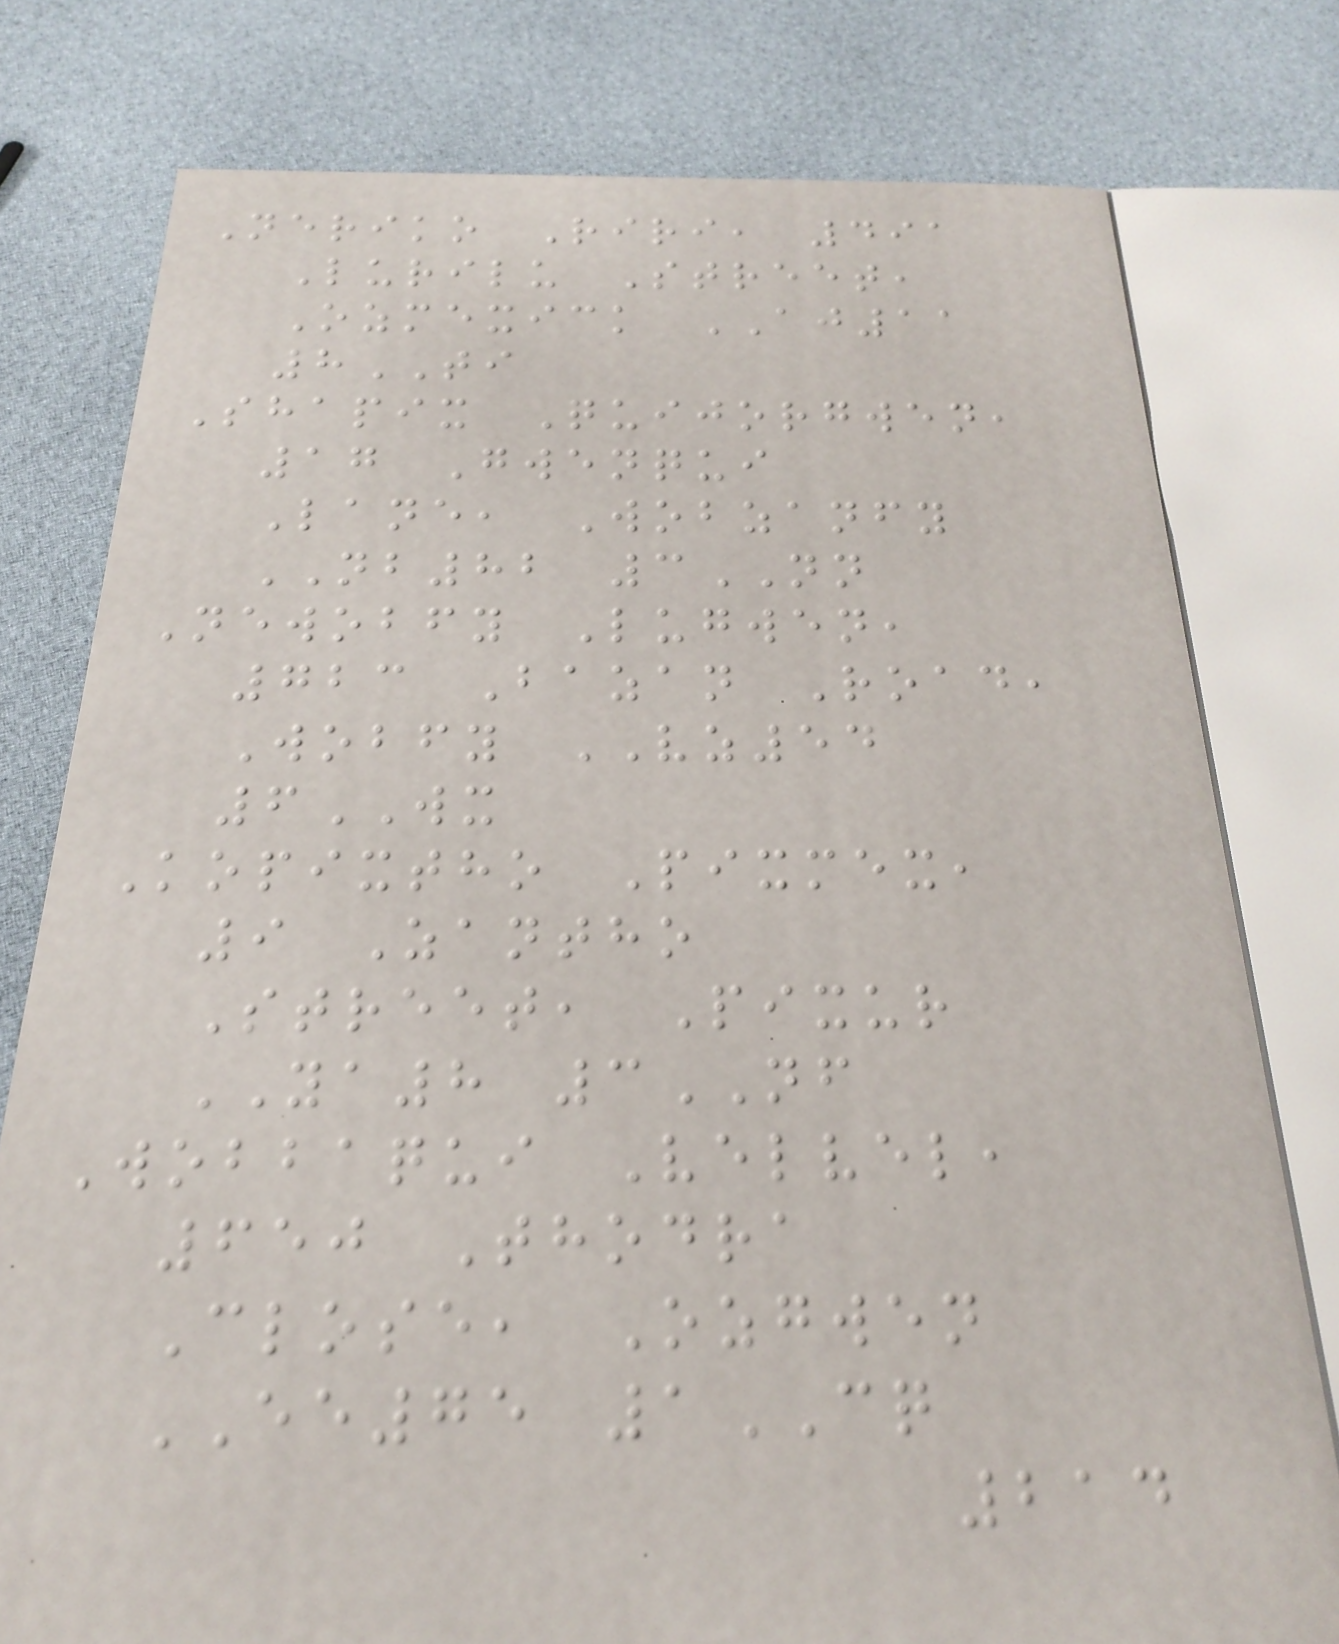Neriko Riri, 491
Lurilu Street,
Ozmexick AJ11
8TI
Shapix Quijorgwen,
17 Gwenqui
Lane, Wobzanfy
NB82 3NN
Newobfy Lugwen,
723 Bazan Road,
Wobfy VZ54
6WX
Kopixtho Pixmex,
9 Zantho
Street, Pixur
YA8 3NF
Wobbaqui Velvel,
650 Thodra
Close, Ozgwen
EE75 1CQ
214
